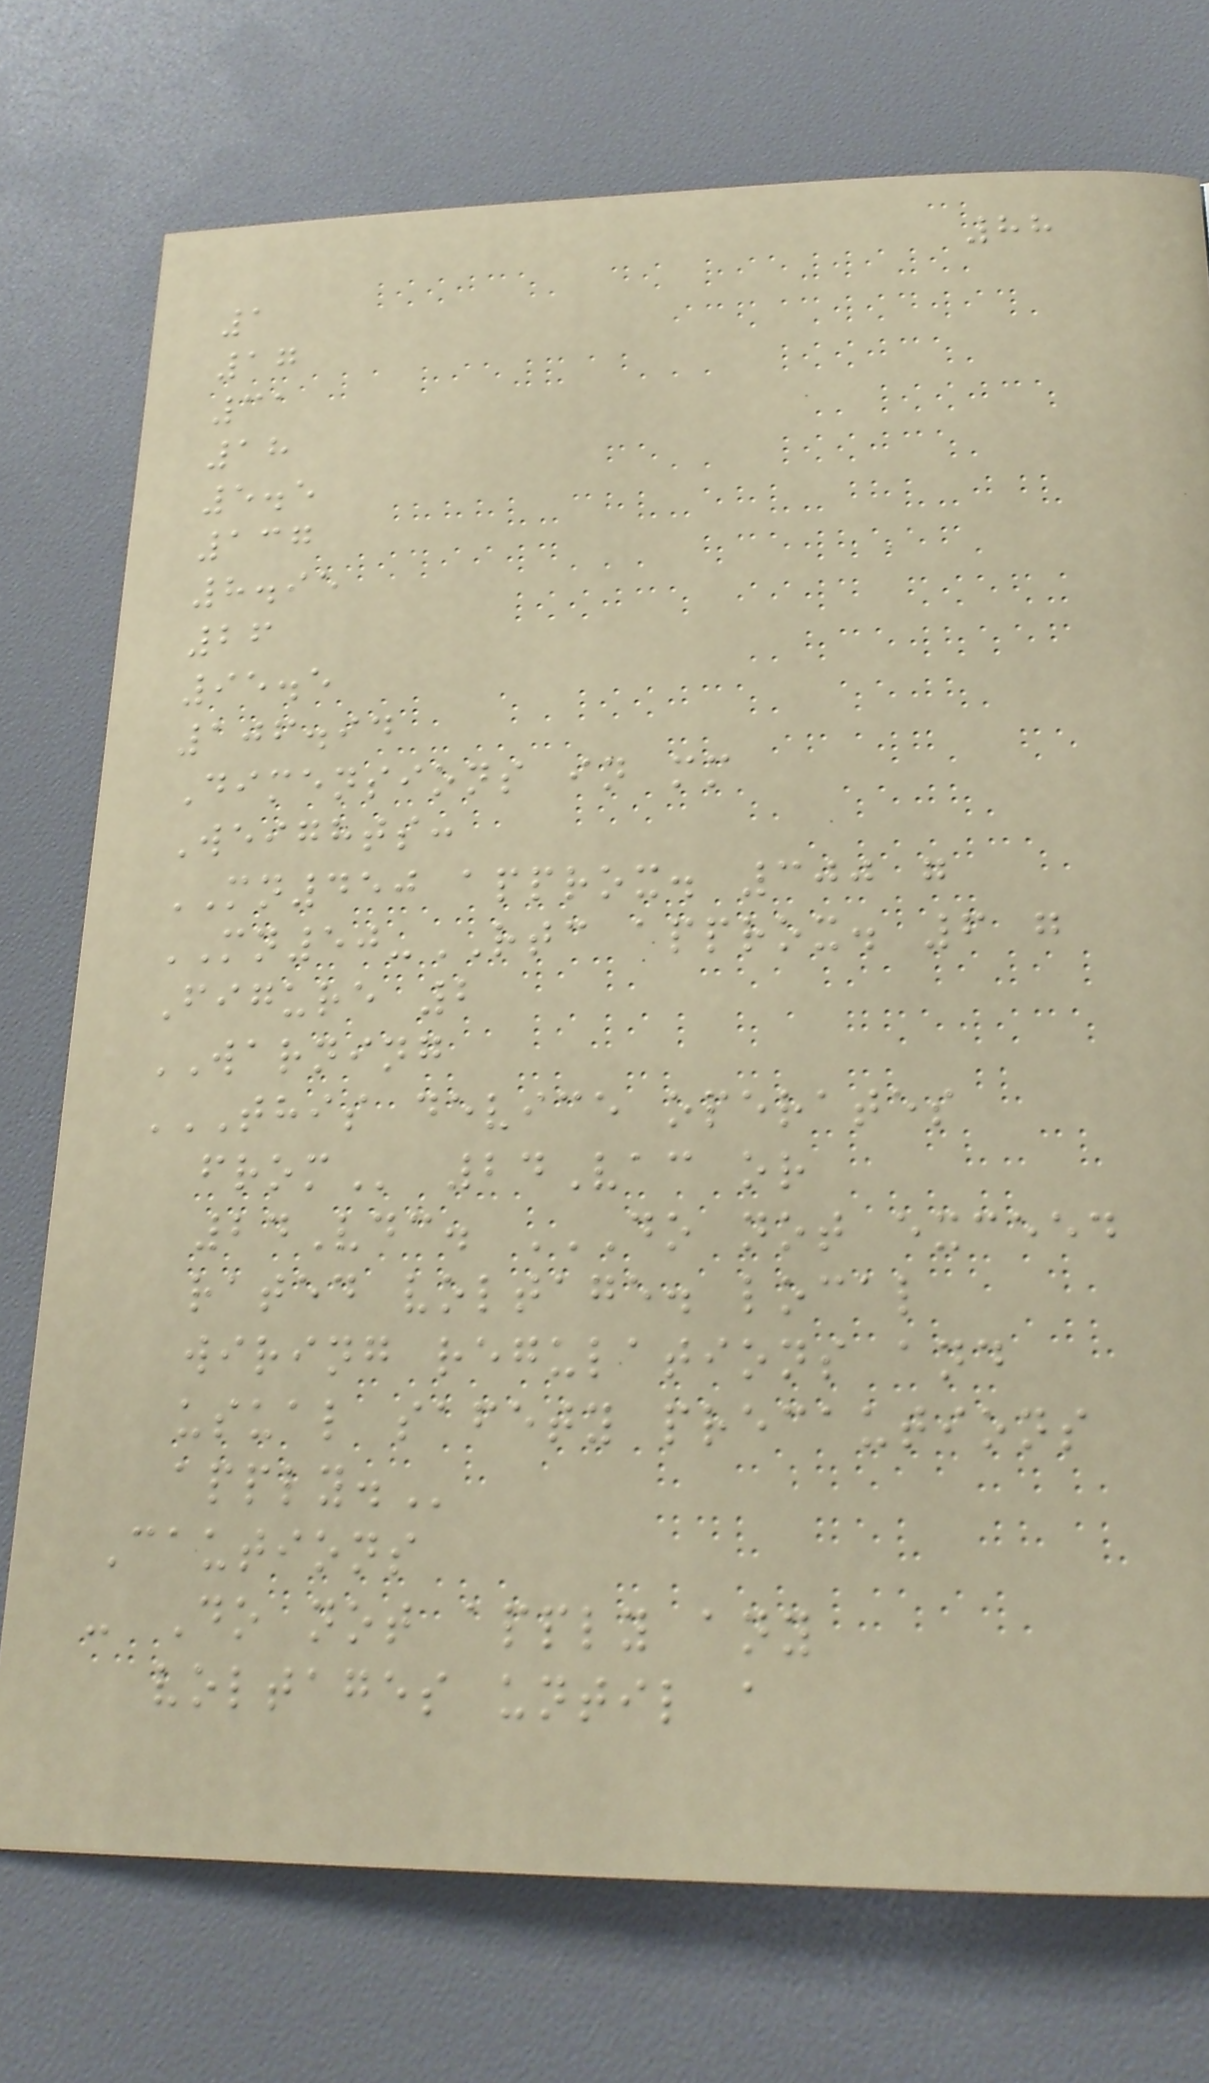88
1
17
31
18
5.5
137
8.95
26
95.5
106.94
Dimensions in mm
Weights:
MN450 approx. 300 g
MN50-RTC approx. 6 g
Figure 2
WARNING
THIS DEVICE OPERATES
FROM 24Vac or
24Vdc. DO NOT EXCEED
RATED VOLTAGE. LOCAL
WIRING REGULATIONS AND
USUAL SAFETY PRECAUTIONS
APPLY.
Cautions
- Do not apply any
voltages until a
